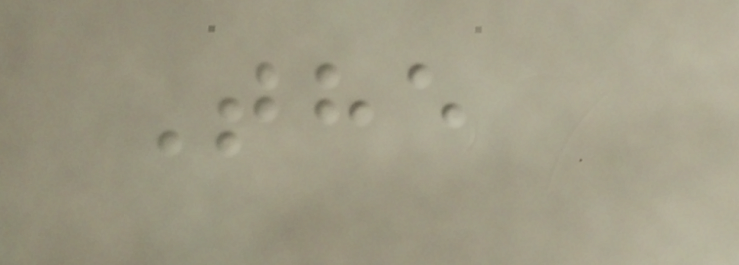The
